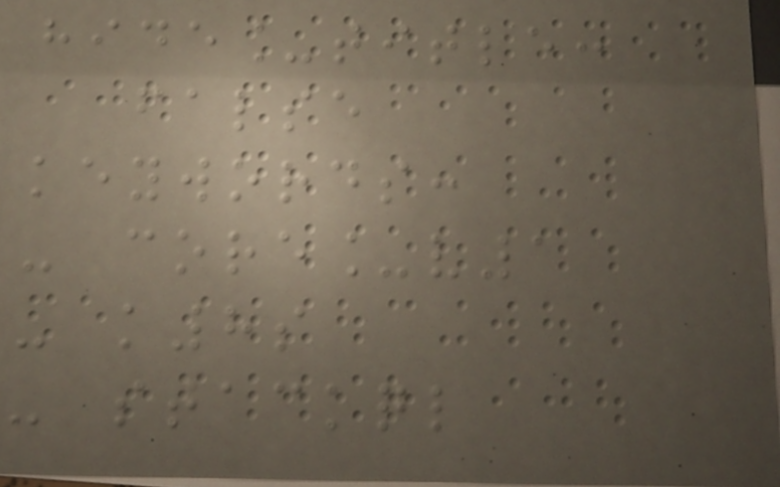hide_title:
false
keywords:
- core_v1
- k8s
- stackql
